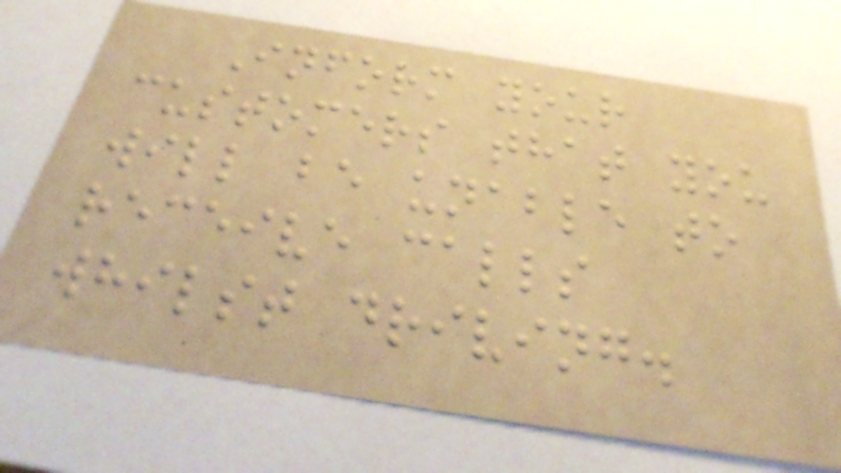Inform your
customers that you
will be unable to
receive calls
whilst driving.
